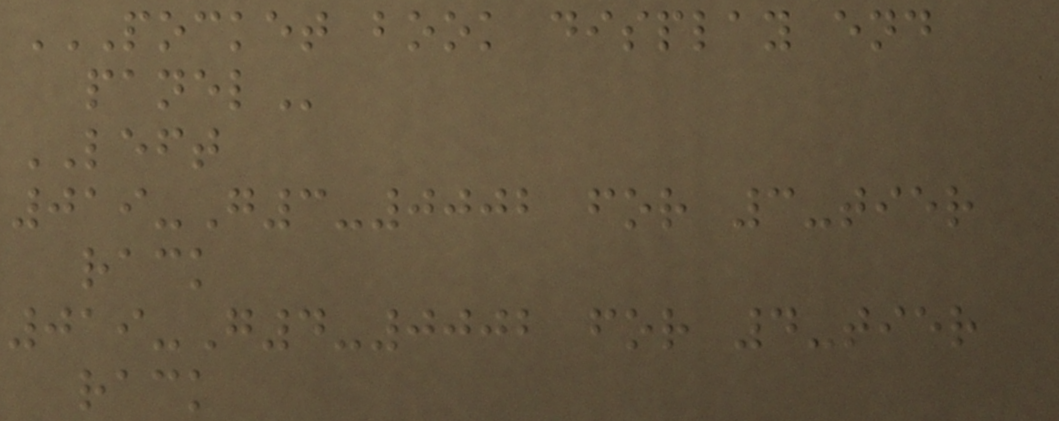POCKET BOOK DISPLAY END
PANEL
LEFT
019-G3-0002 for 3-tier
rack
019-G4-0002 for 4-tier
rack
